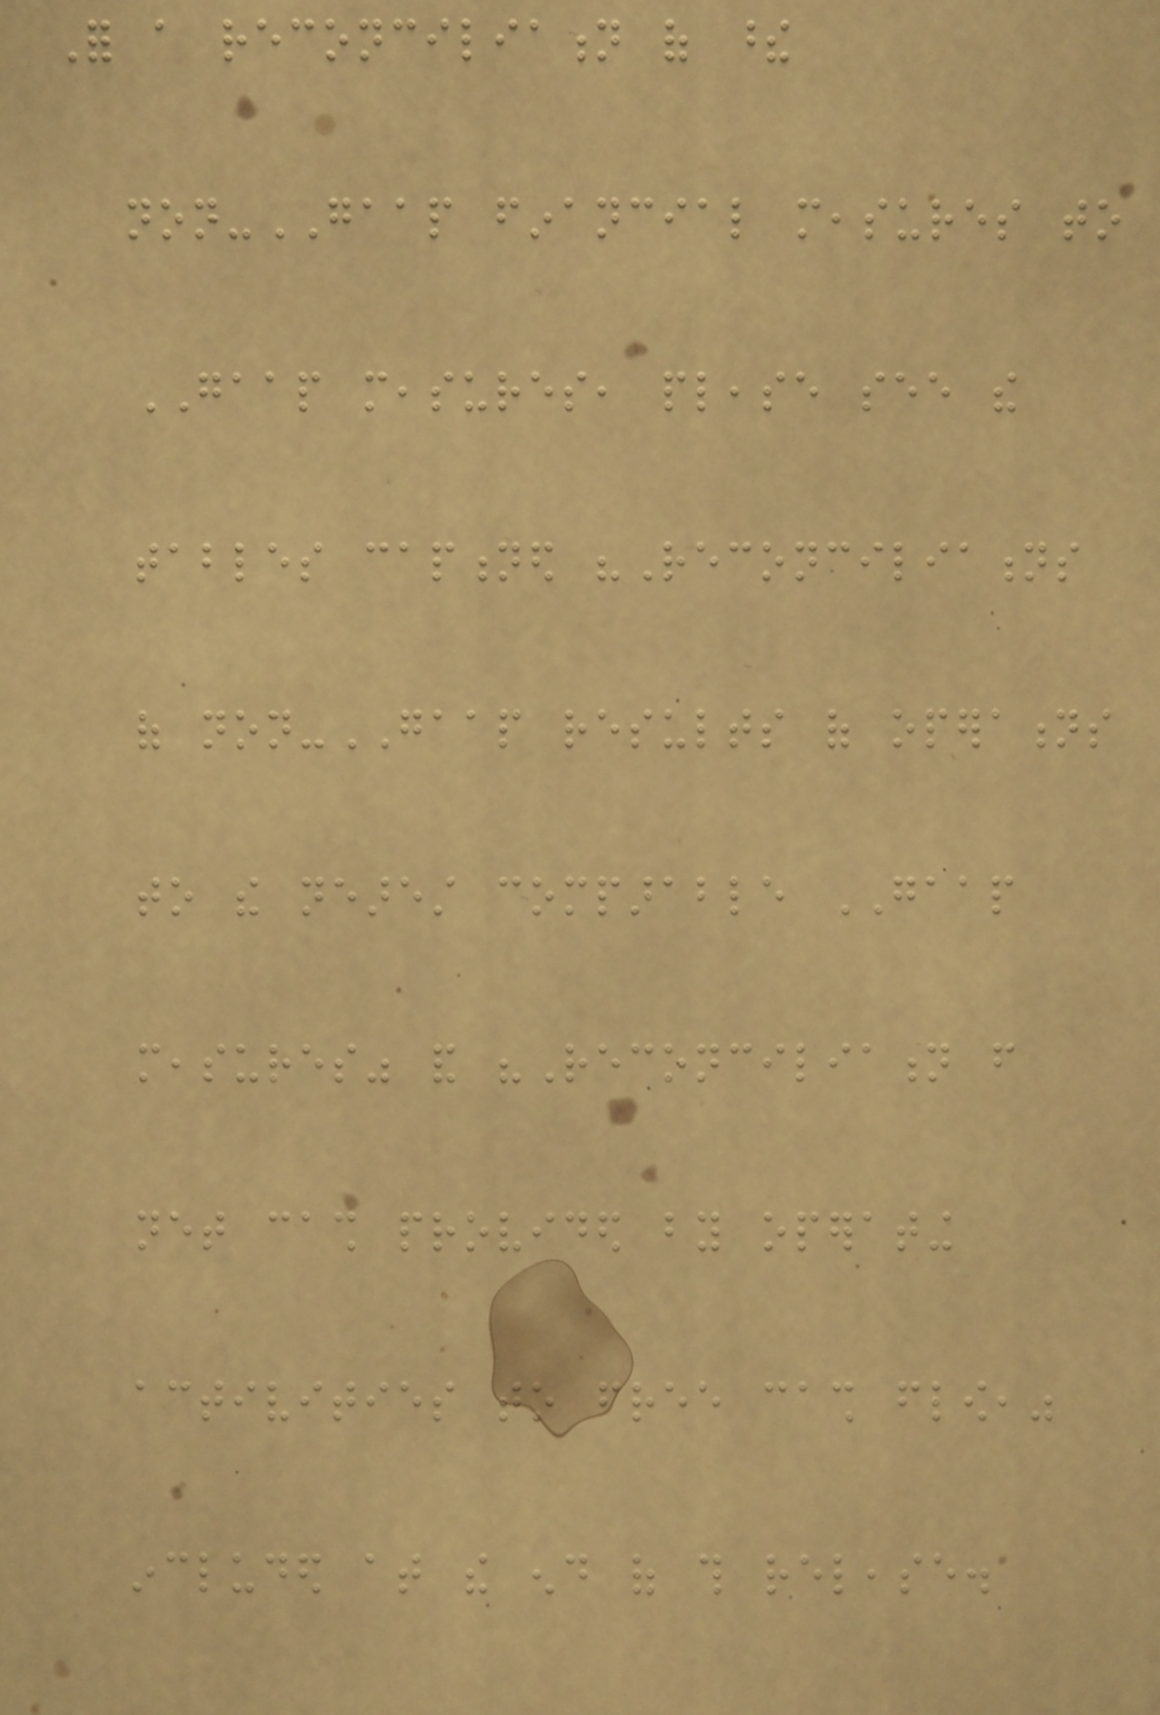For a reconciliation of these
non-GAAP financial measures to
GAAP measures, please see the
tables captioned "Reconciliations
of non-GAAP results of operations
to the nearest comparable GAAP
measures" and "Reconciliation from
net cash provided by operating
activities to free cash flow,"
included at the end of this release.
